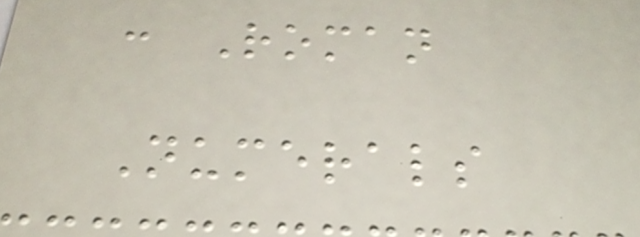: Roman
Numerals
